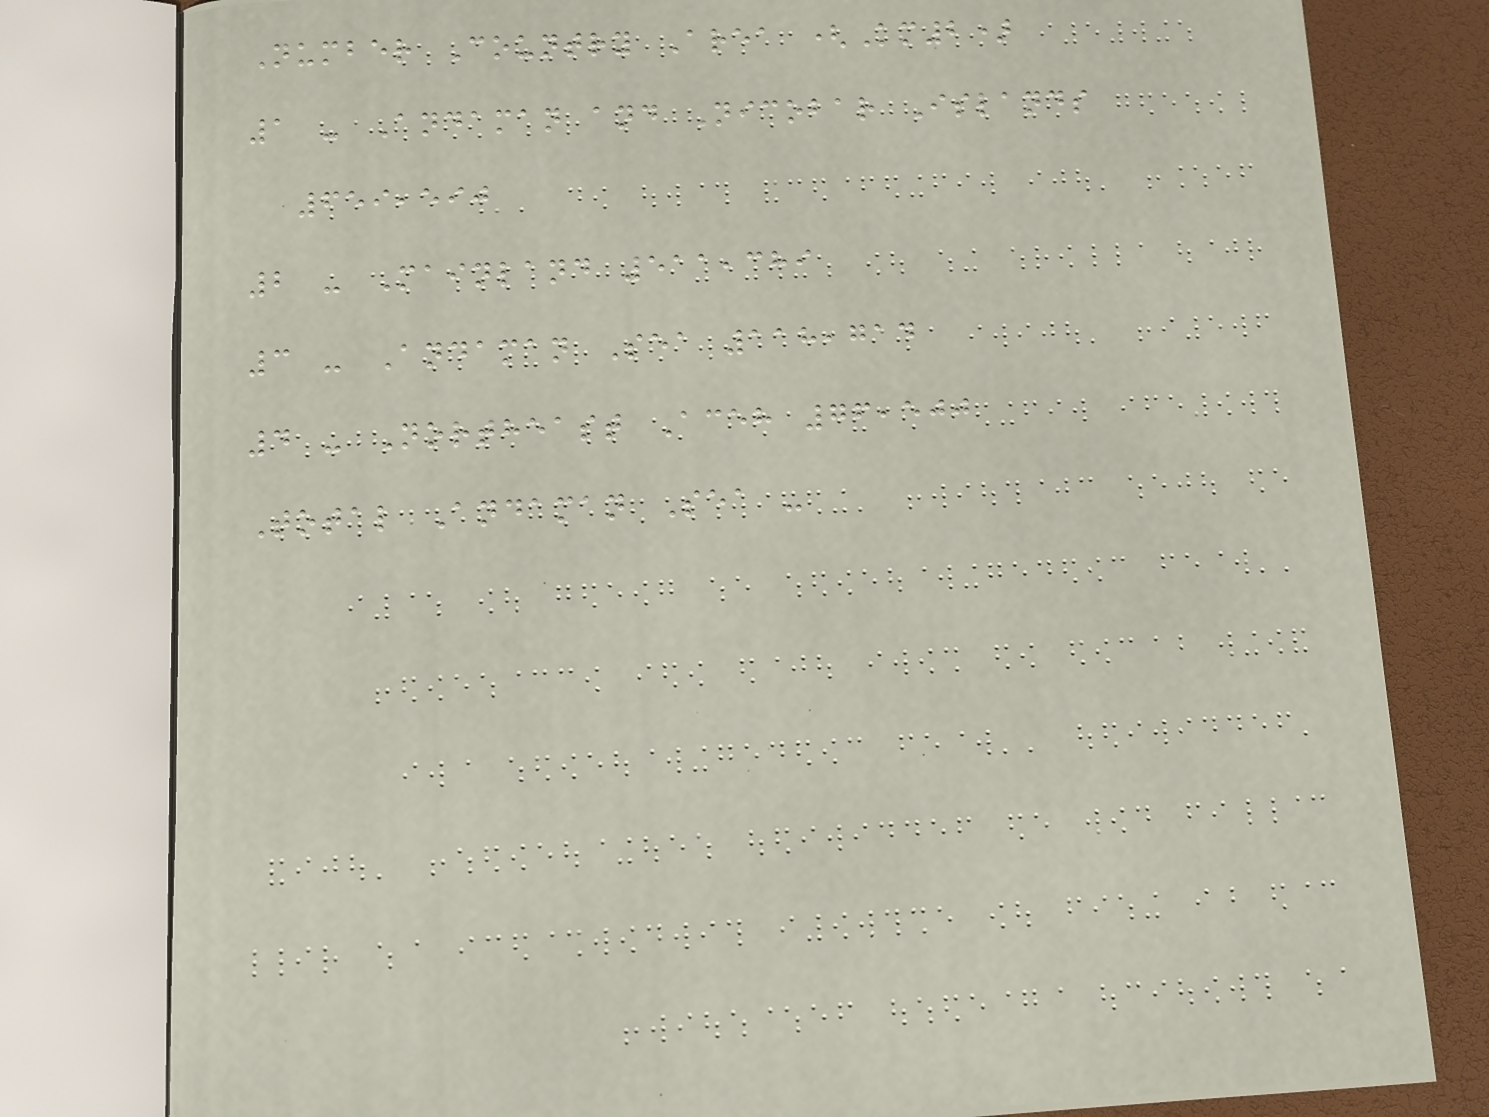Number Country Area (Km2)
1 - Andaman and Nicobar Islands
659,590
2 - Mainland 511,389
3 - Andaman Sea 118,714
4 - Northeast Aceh 76,500
Total Andaman Sea -
